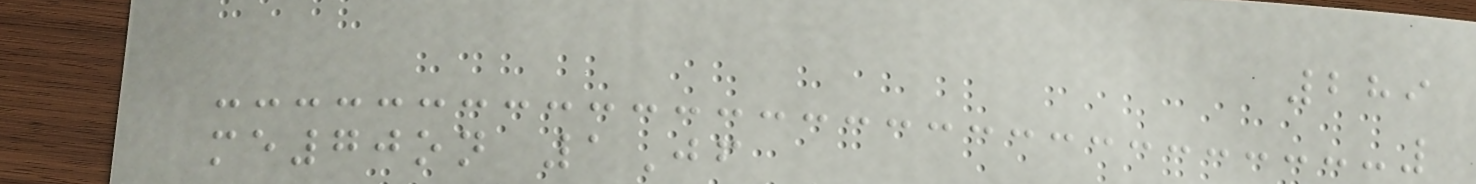289
me70on 1Jf
